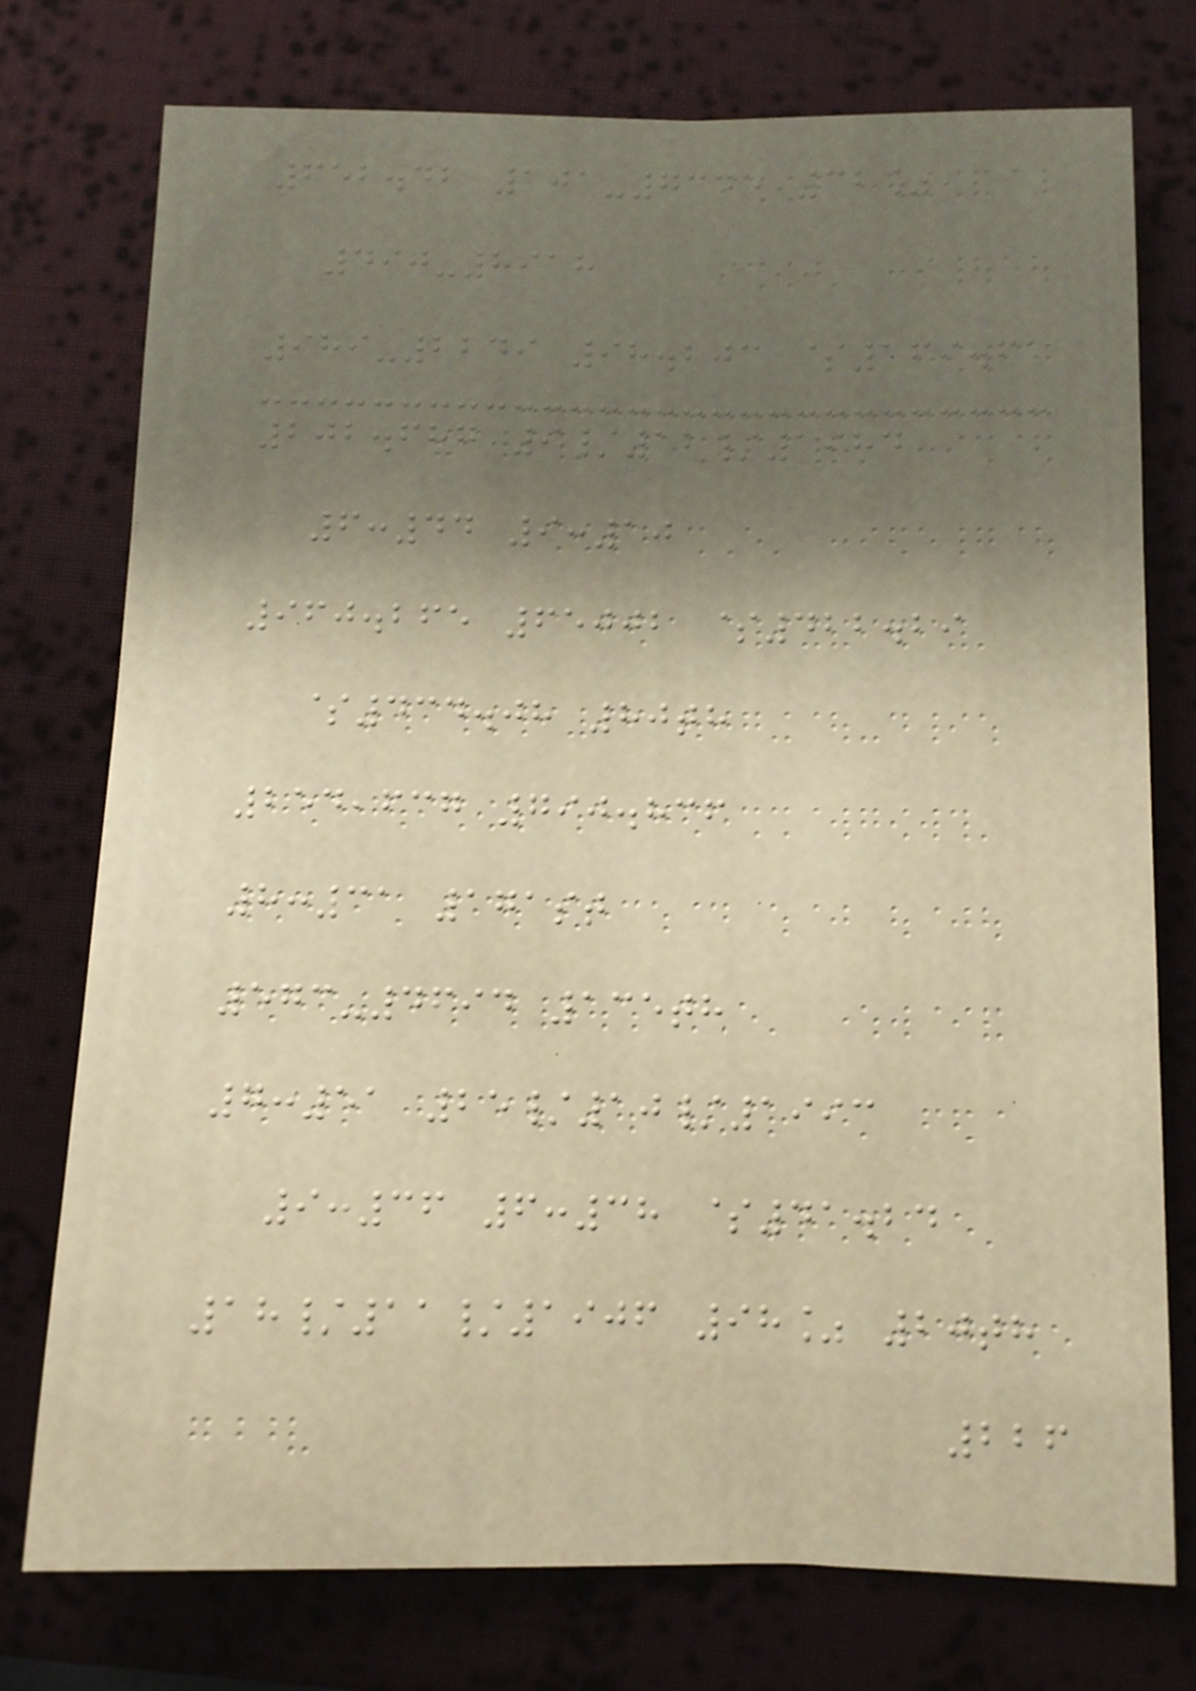652.42 101-7345 32%
490-8918
989-2249 98.203 $169.61
202.687 9/12/1984
6:44 9:10
960.265 65002 $422.29
$434.08 80th
254,637 790.836
8:31 171st
573-4694 135th
7:51 25/10/1993
9:36 6:38 $41.24
18/11/1906 98% 20th
226
